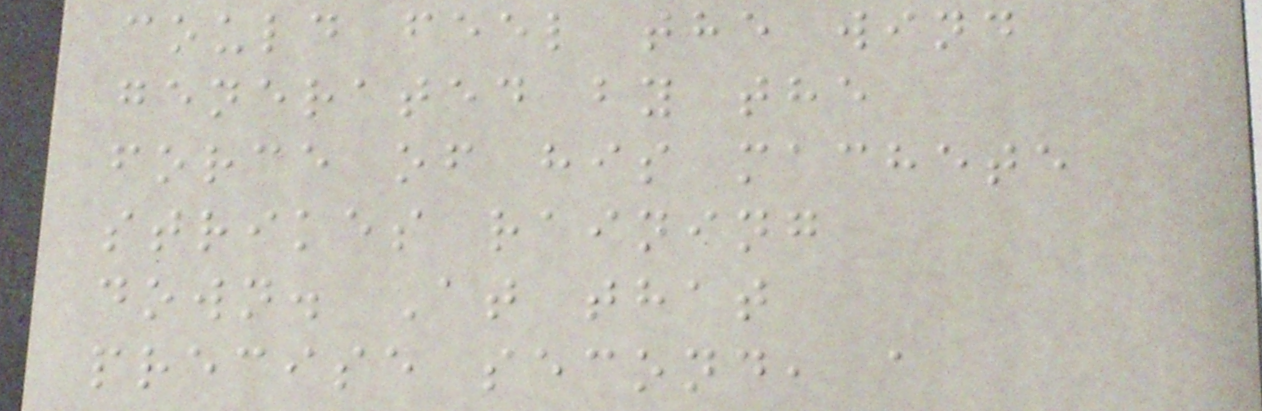could feel the wind
generated by the
force of his machete
strikes raining
down. At that
precise second, a
